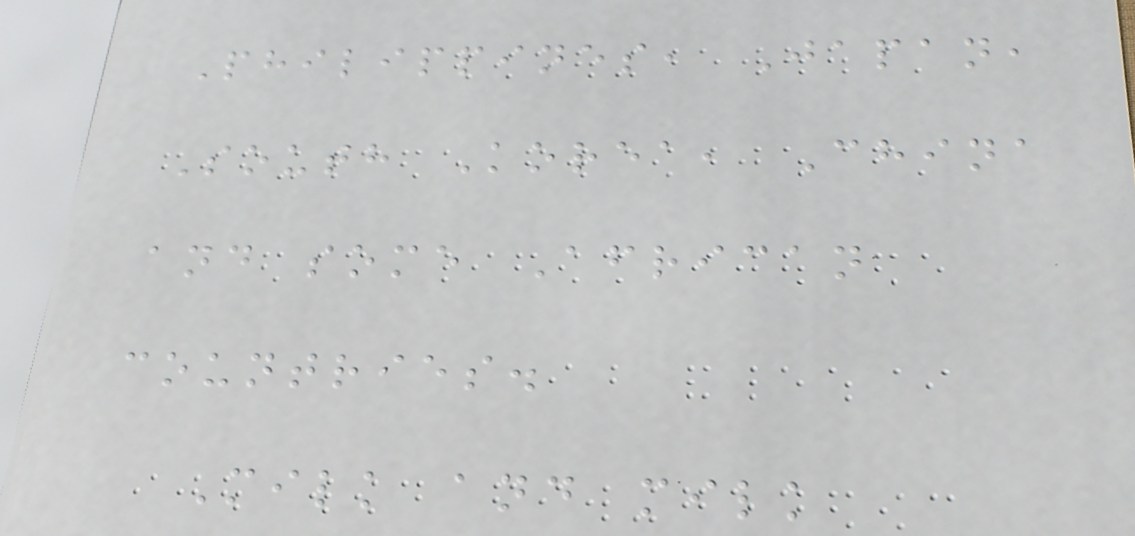Philippines, Japan,
South Korea, China
and some African
countries.
Milk and milk
